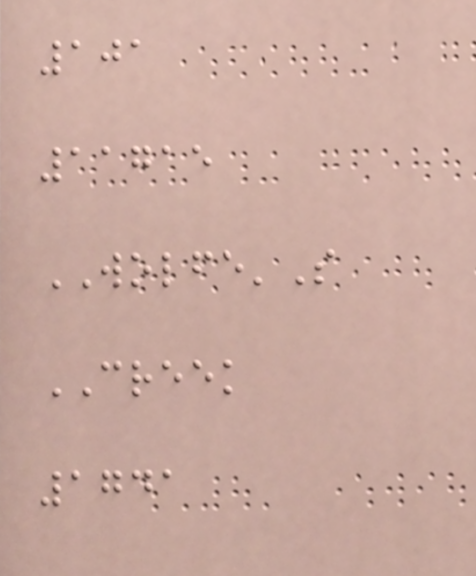101
11715
WOLFE'S
CREEK
1741
